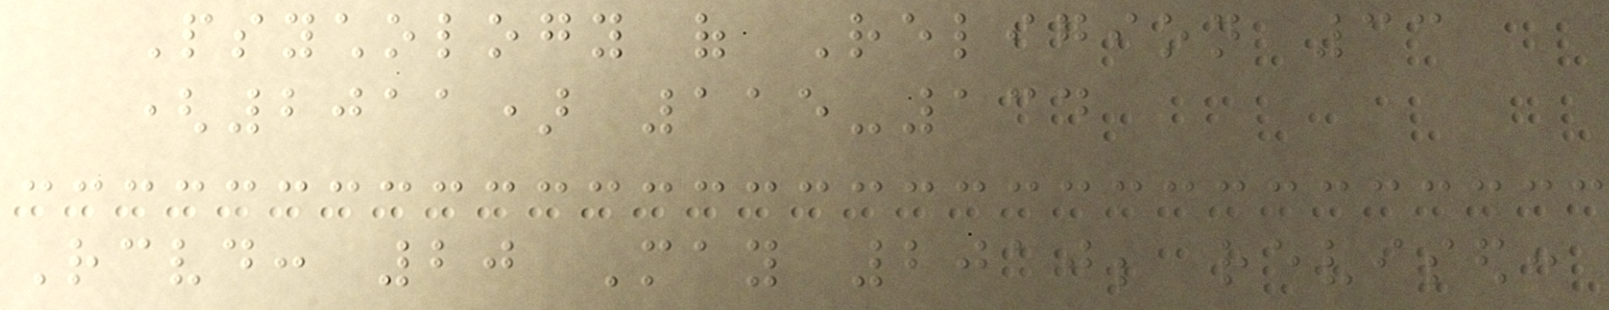Psychology of Religion 33
(2011) 115-134
Received: 20 May 2010; revised:
